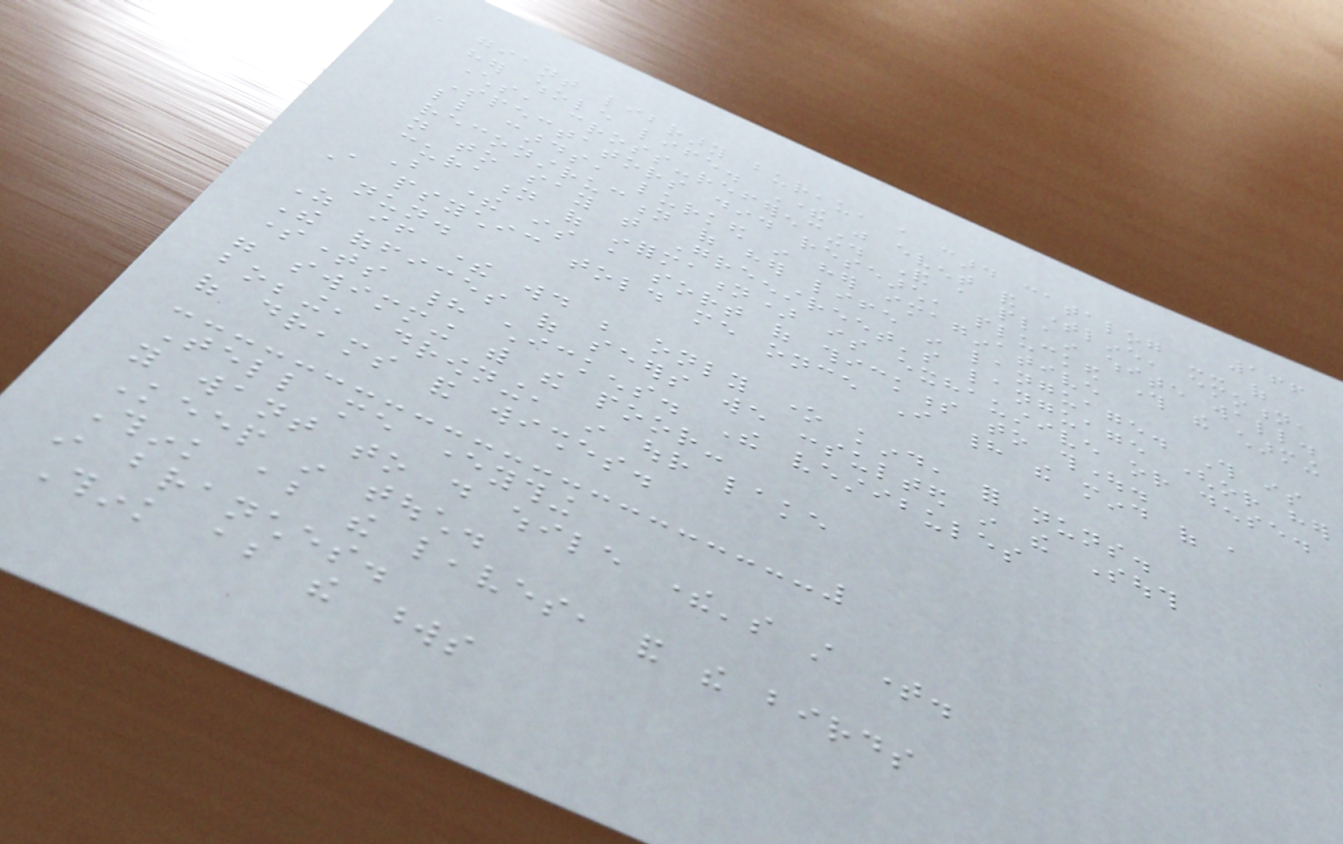166
a giant library bureau, a card catalog -- of
her whole life. There was event and timeline, emotion,
characters, cross-referencing. And a plain white wall.
Spectators did research, plucked through the charming
little cards, lurked in her imaginative
reconstruction of her life in language. This is
not to say that Greenstreet's language (or her
curation of information) is exhaustive or dense.
But there is a sort of thickness to thought.
A psychic told me once I had the mind of a
nun.
As if there would be only one kind, for nuns.
The offices of seers we consulted in the South
sometimes had chickens. The vestibules
were swimming with the poor-
bobbing, drowning, in our lake
of dreams and wishes.
Tell me everything
you want to do while there's still time.
Keep in touch.
Think about the leaves, and the birds
in branches.
Think about the words
